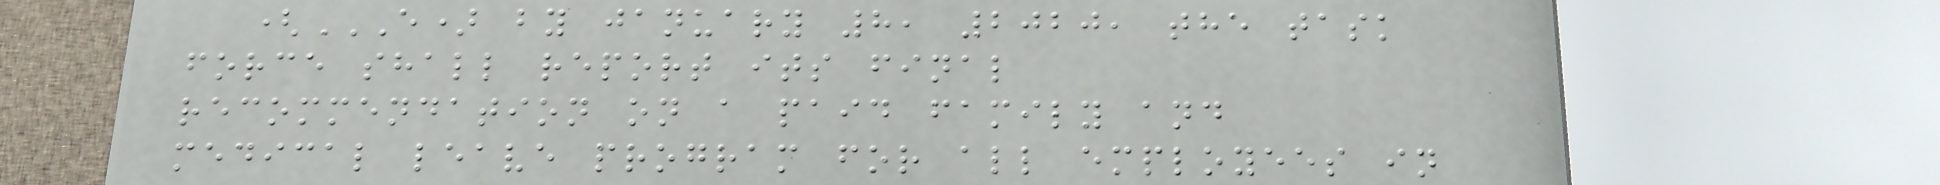(E) BY JANUARY 8, 2020, THE TASK
FORCE SHALL REPORT ITS FINAL
RECOMMENDATION ON A PAID FAMILY AND
MEDICAL LEAVE PROGRAM FOR ALL EMPLOYEES IN
